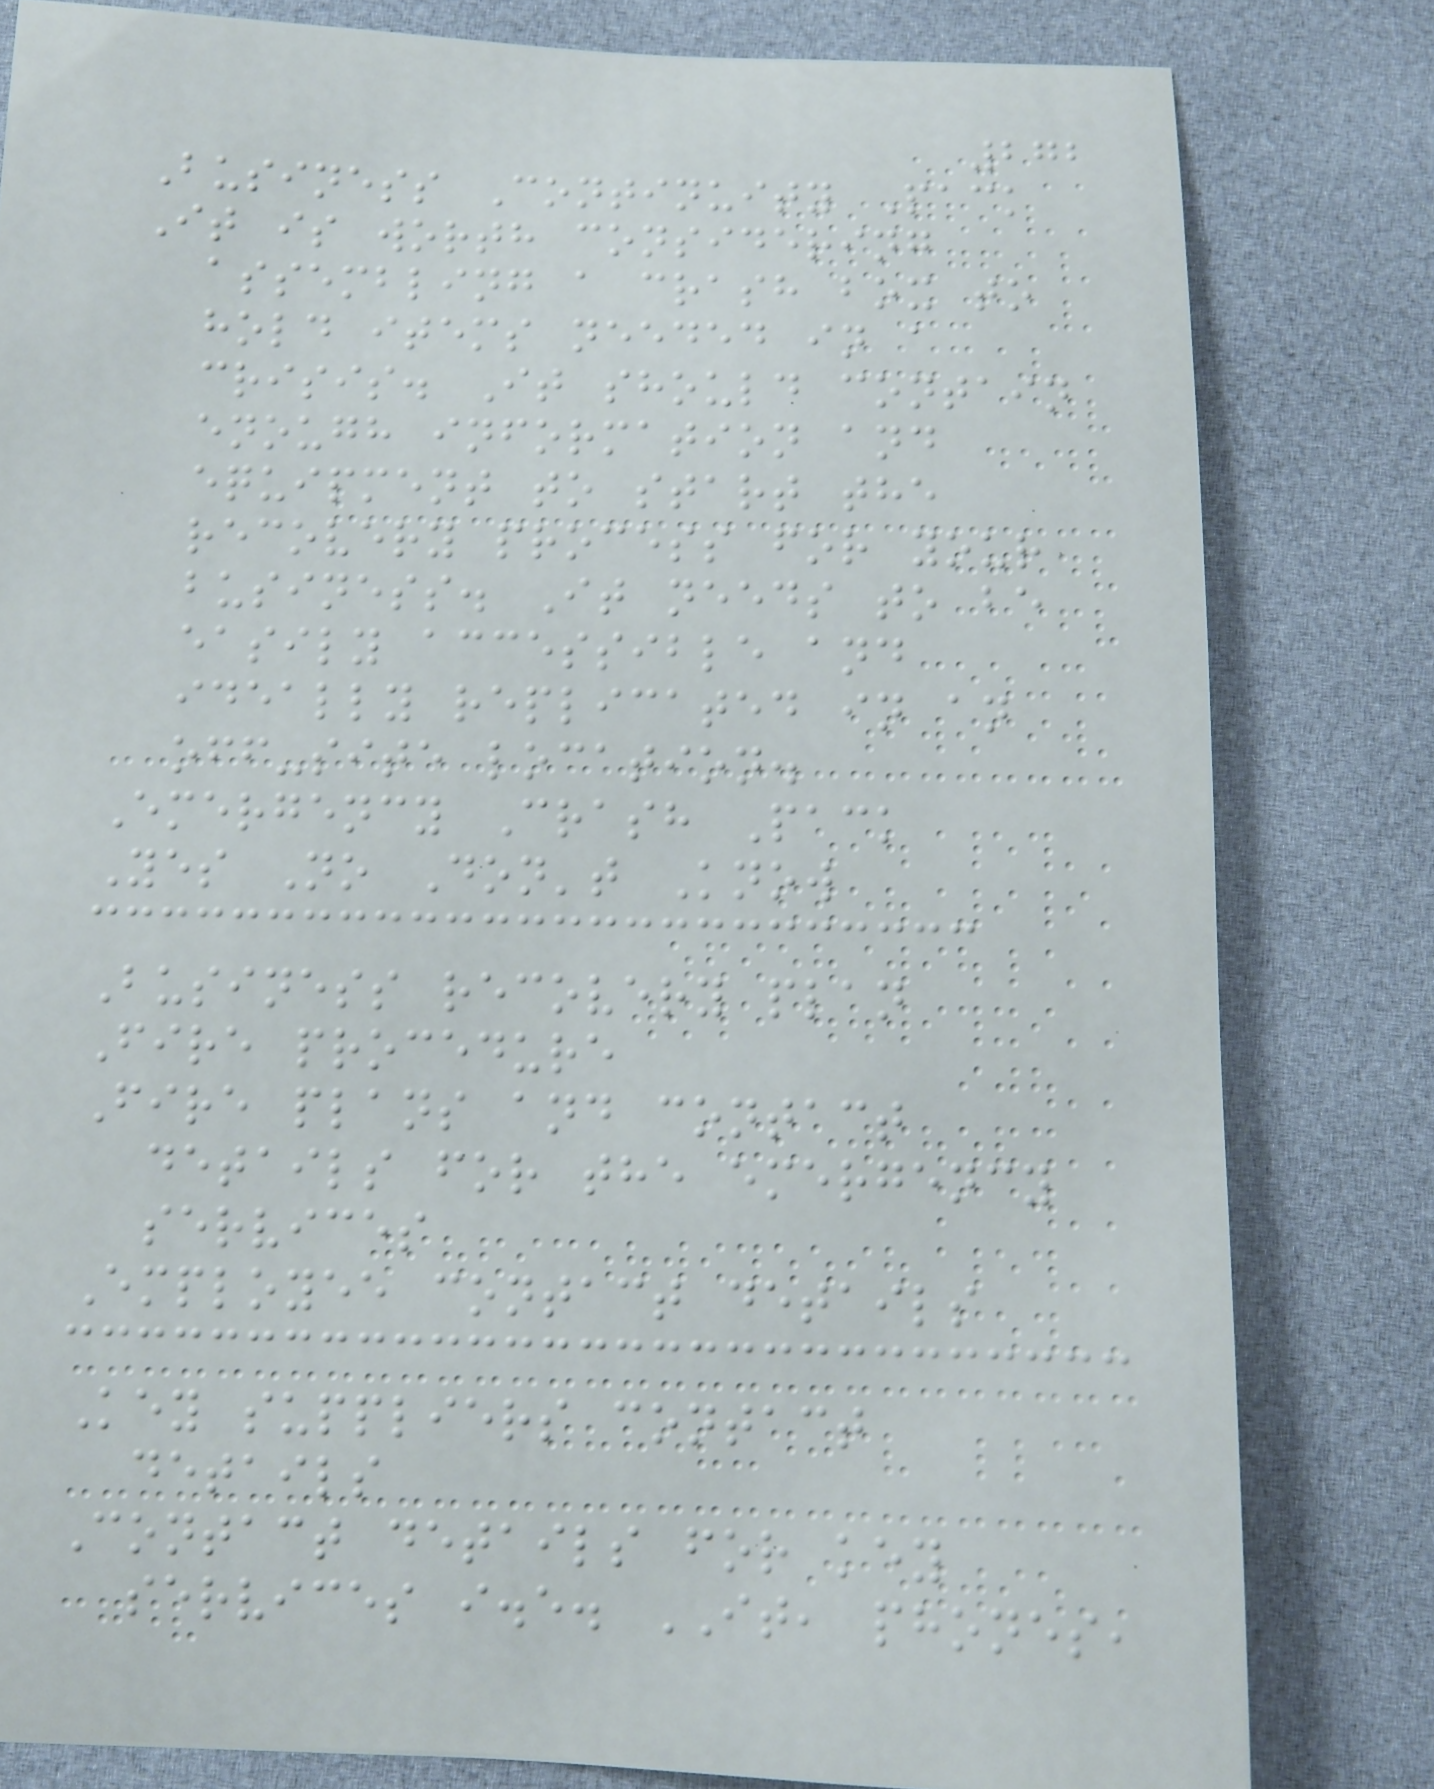272
Business Continuity Pack
It is worth considering
assembling a crash box to
hold items needed in a
crisis. It should contain
enough information and
equipment to start the
recovery process for your
business. It needs to be
easily accessible and
ideally replicated in an
off-site location.
Emergency Crash Pack
Yes No Don't Know
Business recovery plan
Fire procedure
Fire plans and contact
details for the emergency
services
Employee contact details
Key suppliers contact
details
Contact details for key
services i.e. IT, phones,
